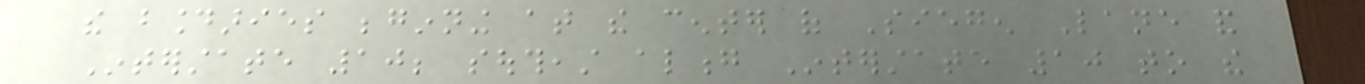the boundaries beginning at the center of Siegen Lane and
Interstate 10; southeast along Interstate 10 to the
